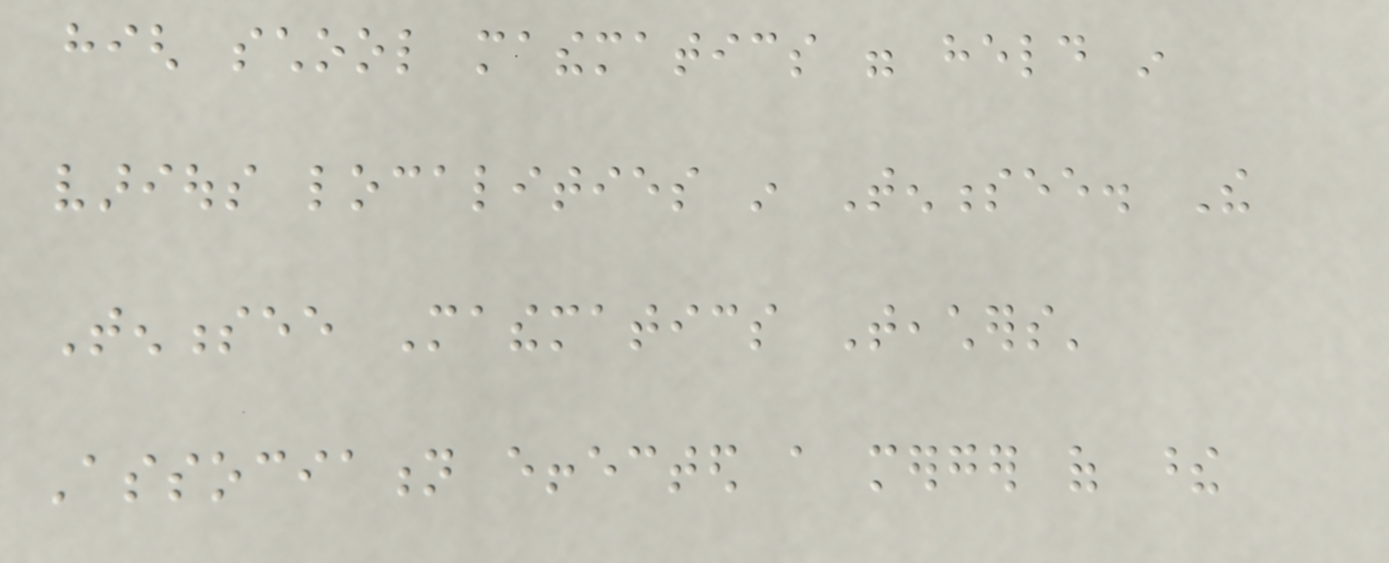high school mathematics were held in
various localities in Tennessee. The
Tennessee Mathematics Teachers'
Association effected a merger of these
